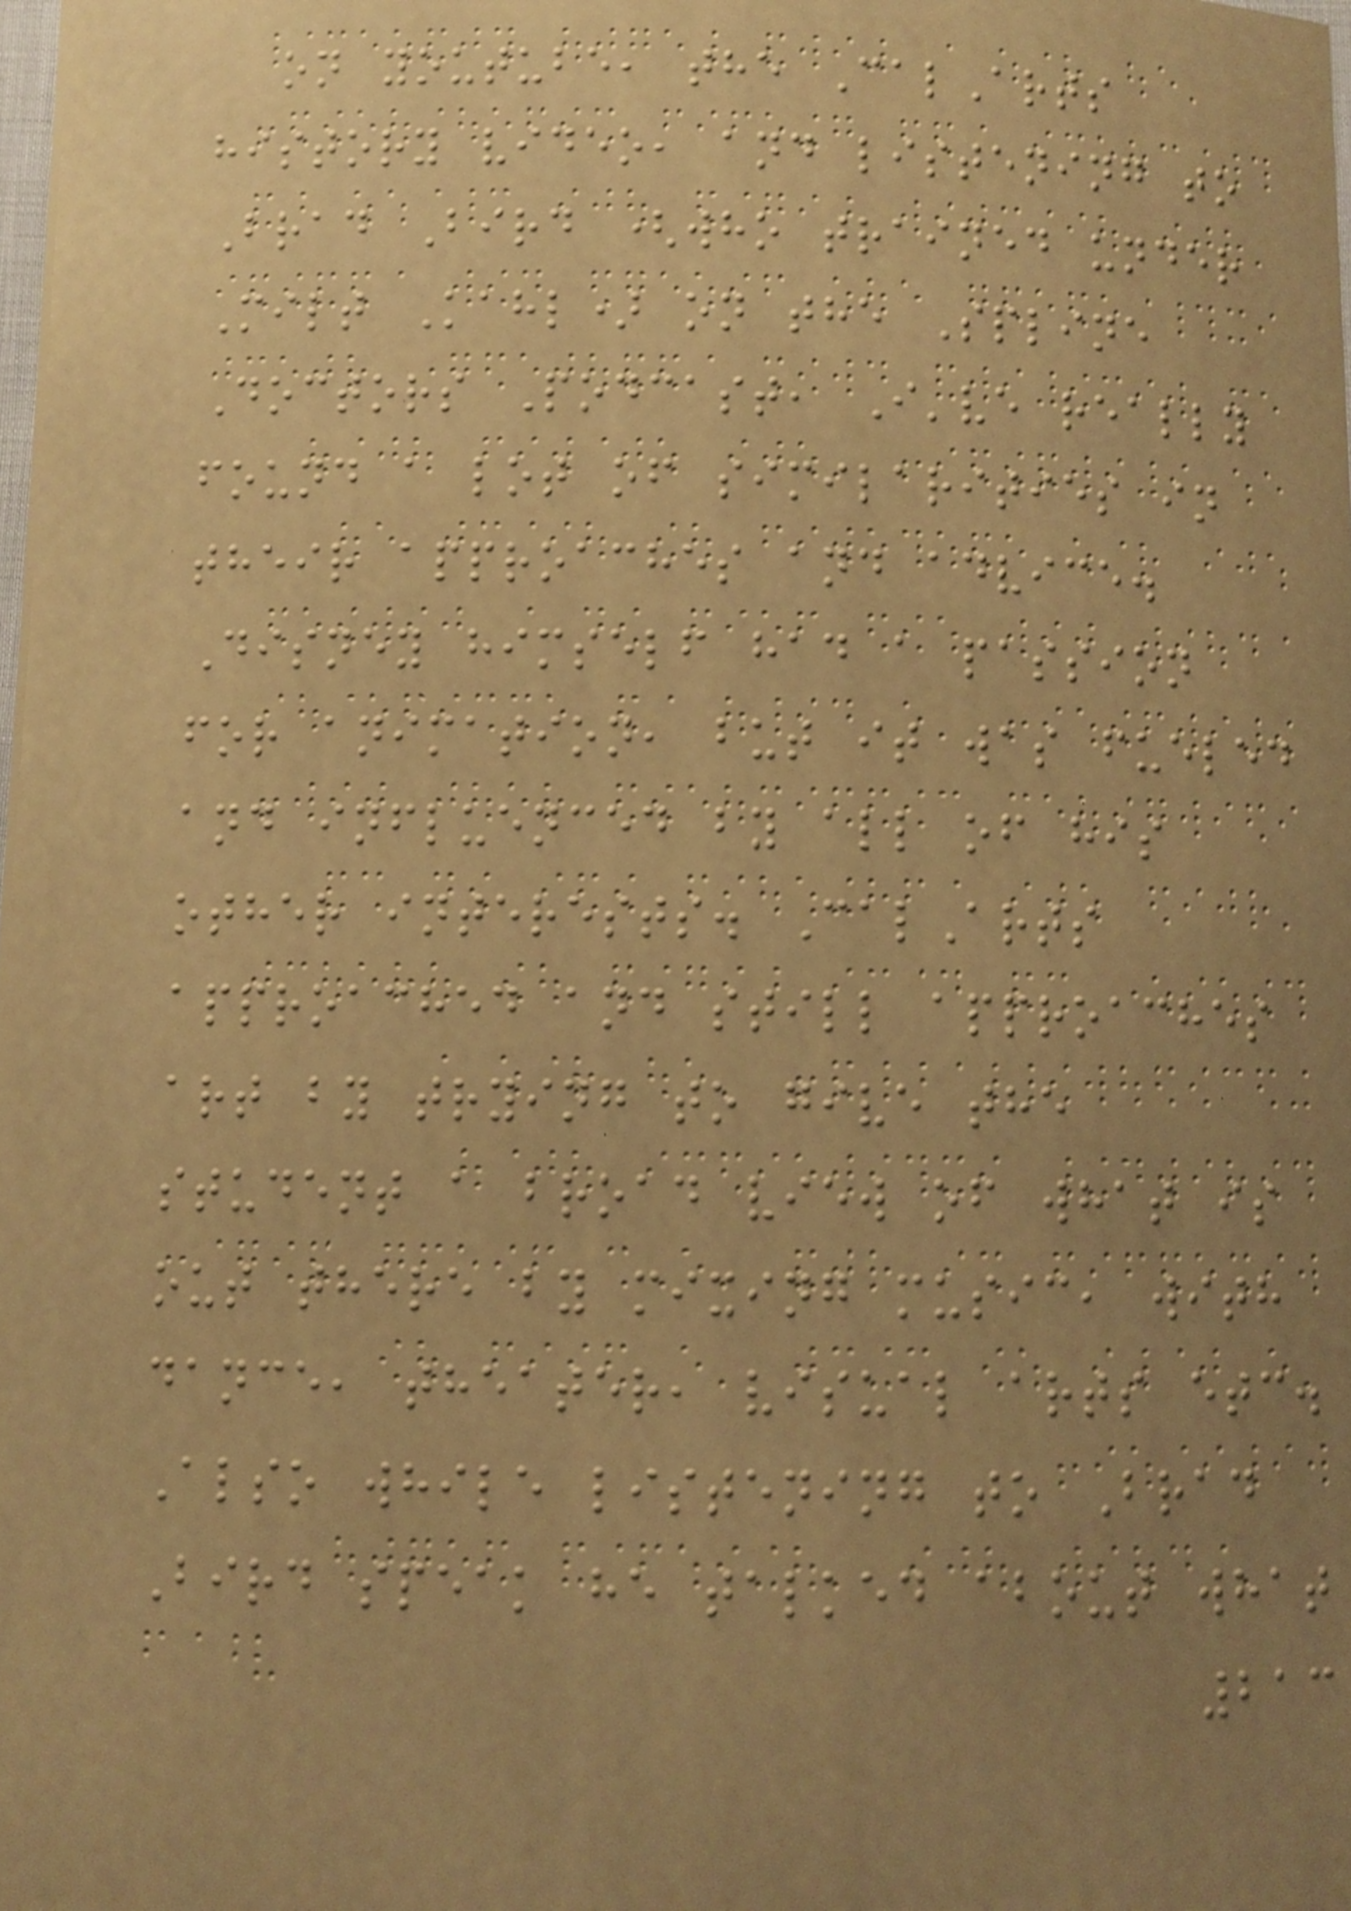on youtube, the CalArts
history video, and listening to
Brad Bird (who trained under
Milt Kahl) on the Spline
Doctors Podcast, I've really
found a lot of similarities in
their approaches and advice.
Disney himself had a passion
for animation, but it was fueled
and influenced by all of his
other interests. CalArts
approached and still approaches
art by trying to give the
student a broad view of what is
out there by mixing music, with
dance, theater, visual arts etc.
Also while listening to Brad
Bird speak he talked about what
213
